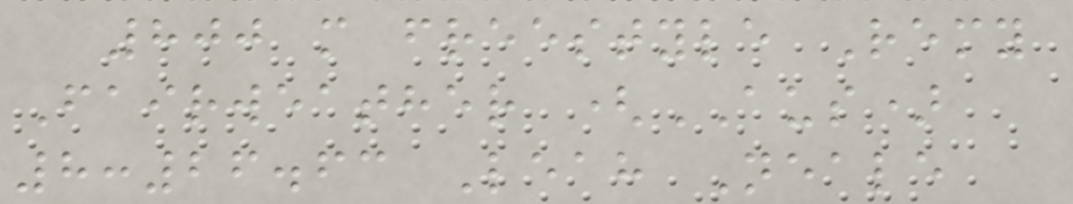800 m freestyle Remy
Fairweather (AUS)
8:26.63 Leah Neale
